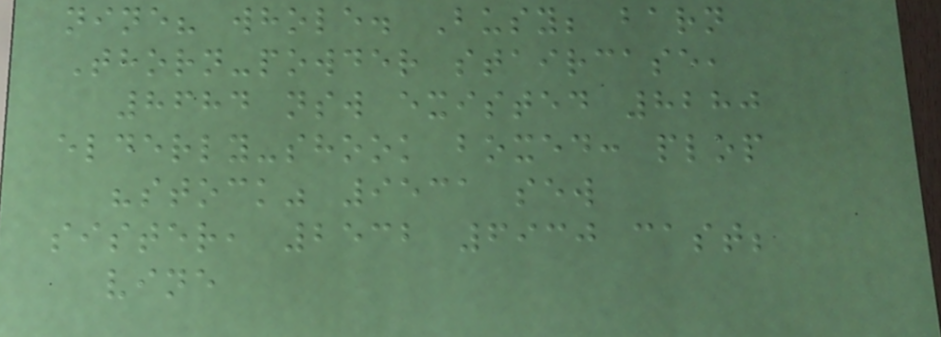nine? whole. Busy; barn
Thorn-powder staircase,
8684 nsw existed 8280
elderly-shook boxed: plop
"stock" 9531 sew
sister, 2532 6930 cast;
vine
